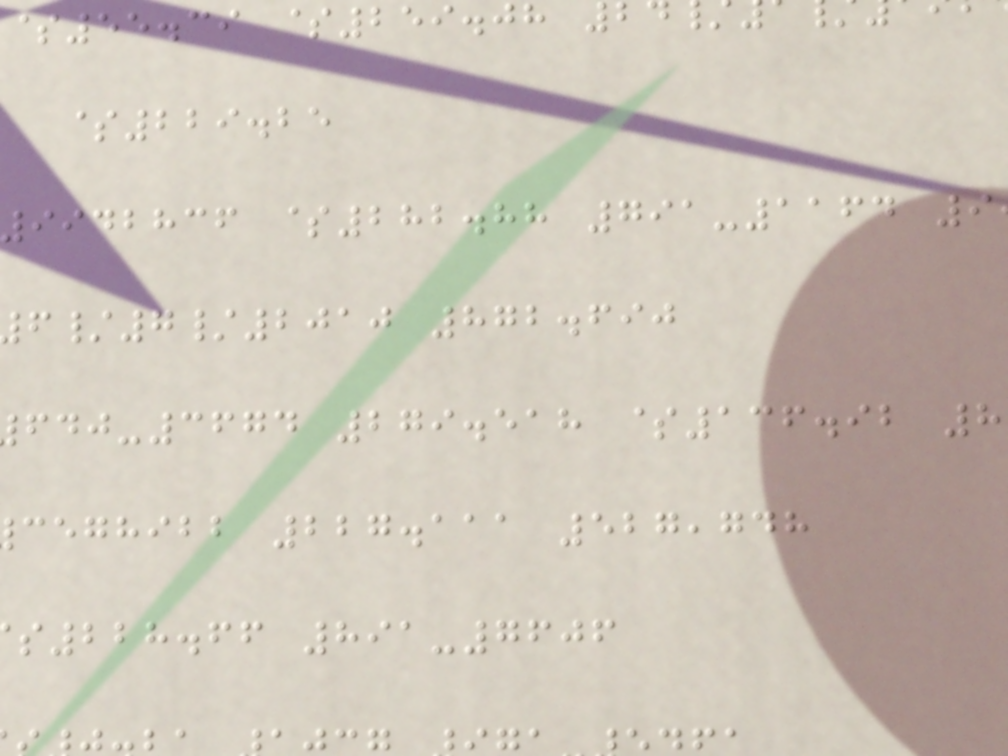$55.39 $259.08
$229.25
9942836 $282.88 791-1164 9
/7/2010 872.690
-3674 279.518 $136.92 8
ceghibb 227.111 527,748
228.66 891-7606
